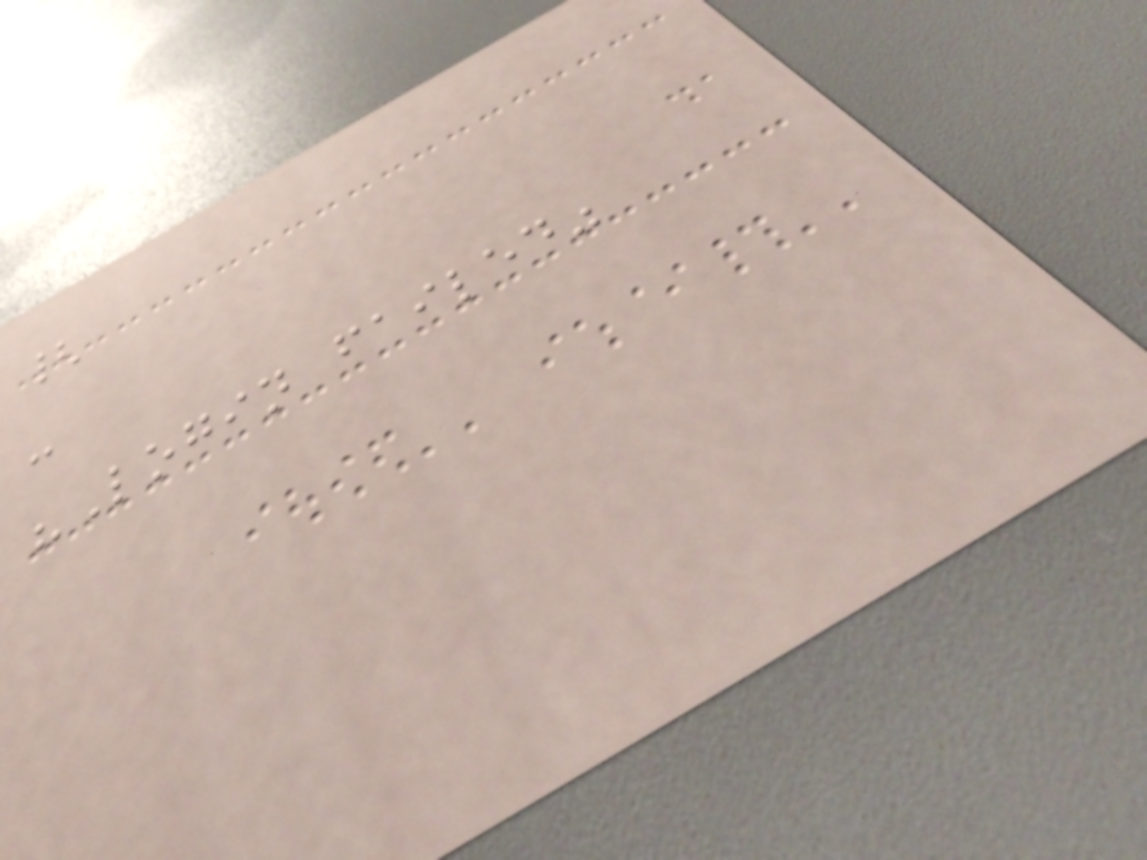{
-
"Login failed"
